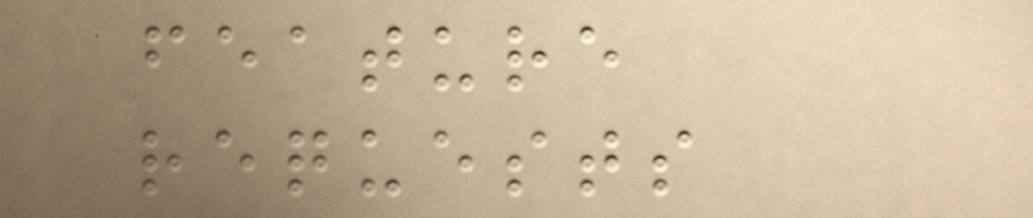feature
requests
